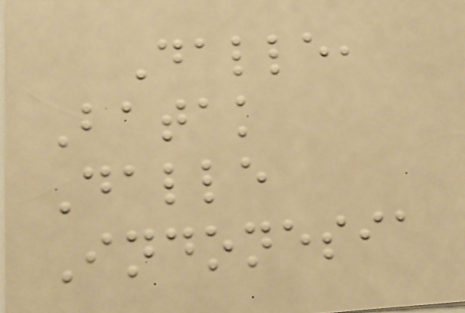Dalle,
Batak
Dalle
Indonesia
